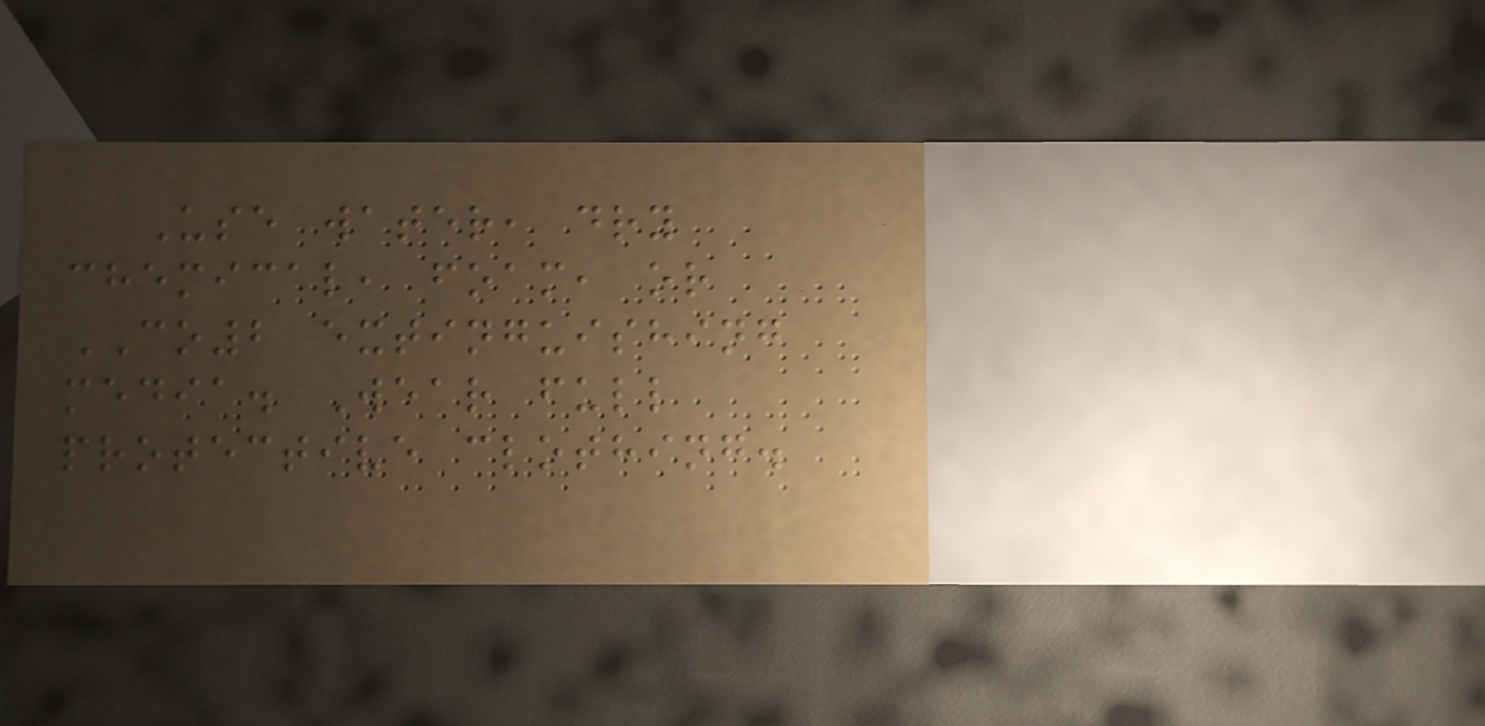Use water, dry
chemical, foam, or
CO2 extinguishing
media. Wear full
protective clothing.
